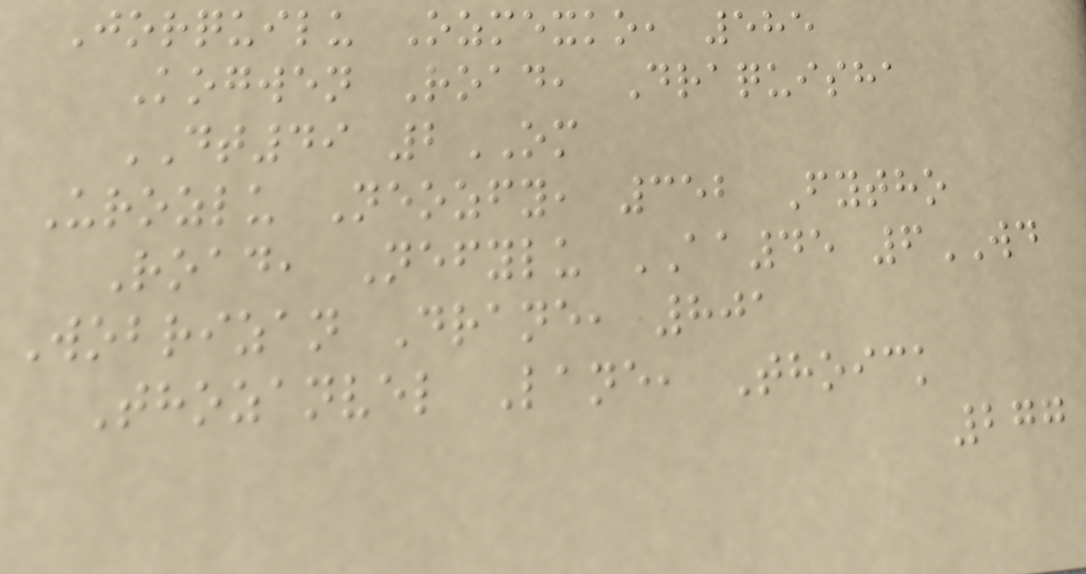Jorquilu Ozmexko, 585
Kogwen Road, Draquisha
DT49 2OM
Urozlu Neozfy, 352 Fytho
Road, Nefylu AA45 6WD
Wobrizan Drane, 801
Thozanvel Lane, Thoick
277
